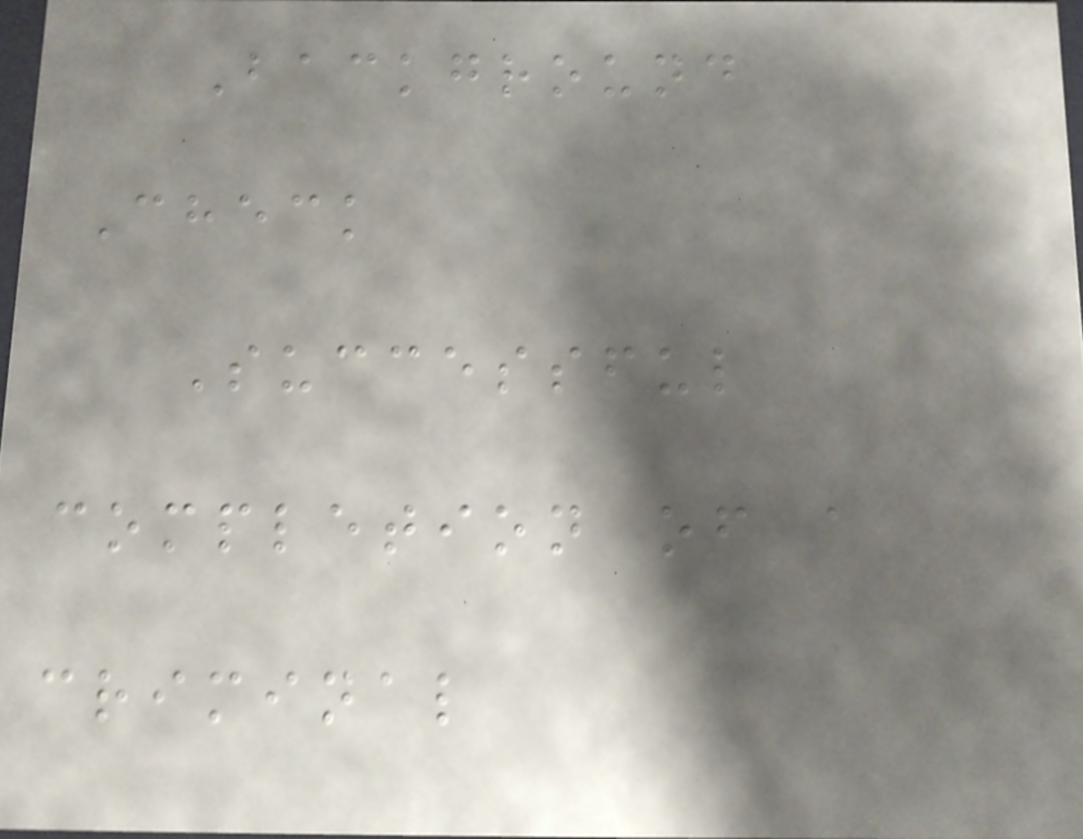Background
Check
Successful
completion of a
criminal
